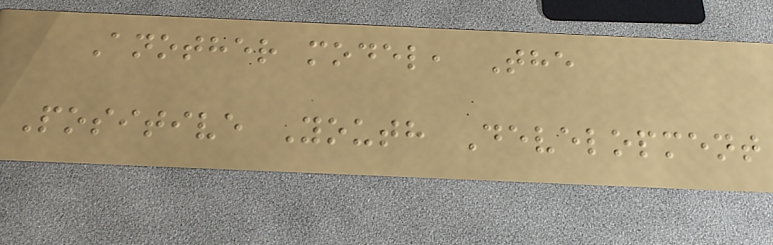Another model, The
Positive Youth Development
